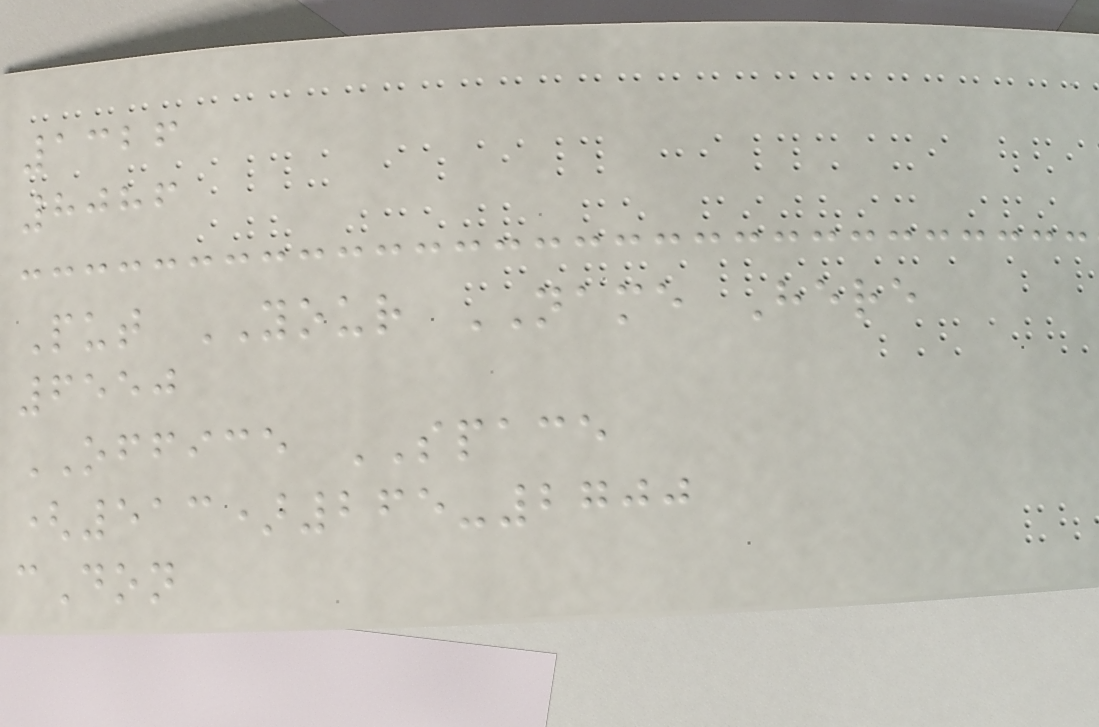1326
8086
Put YOUR NAME Here
6550
OFFICE SPACE
(513)265-2700
cDon
